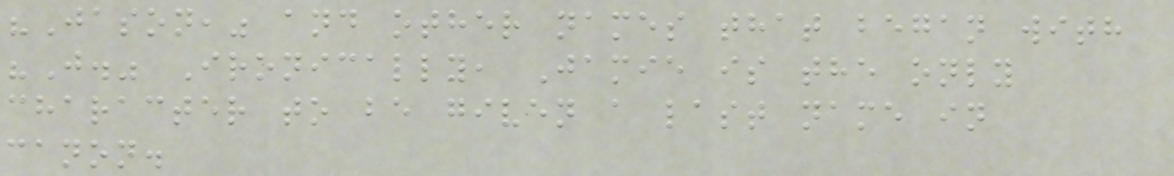"Jason," and other names that began with
"J." Ironically, Jamie is the only
character to be given a last name in
canon.
